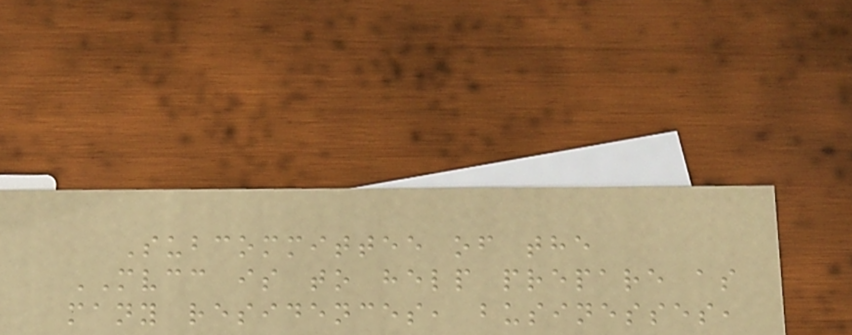Subcommittee of the
MVCC is to help prepare as
many residences, businesses,
